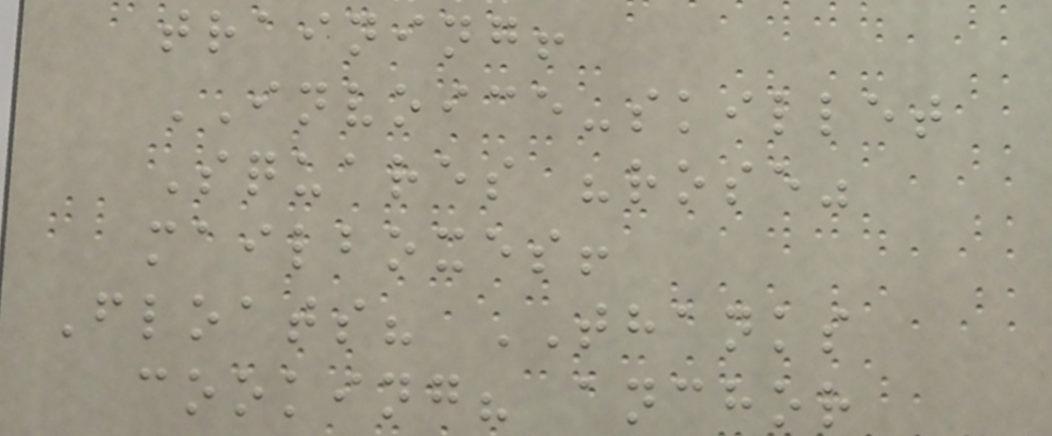training!
INVOICE-skillet
Squares "rose"
mailboxes!
Floats? THANKS
cooking? anchor
